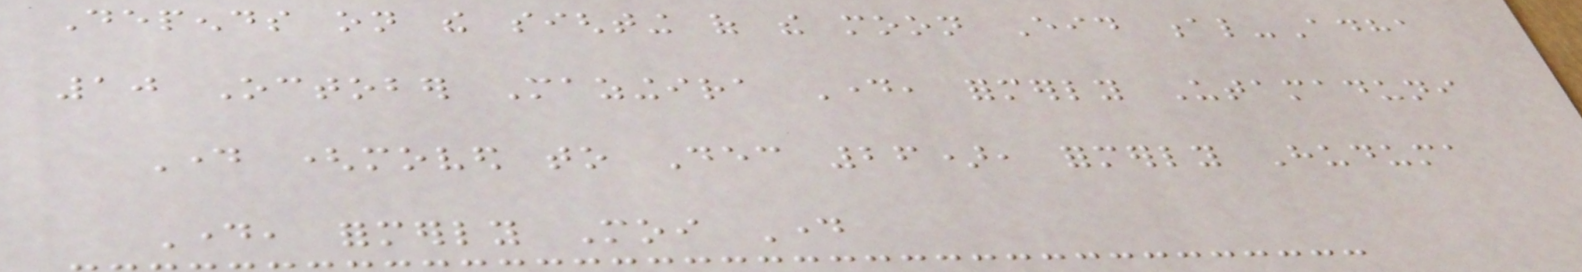Depends on the sighting of the moon Eid al-Adha
10 October Mazingira Day, formerly Utamaduni
Day (moved to Dec 26), formerly Huduma
Day, formerly Moi Day
